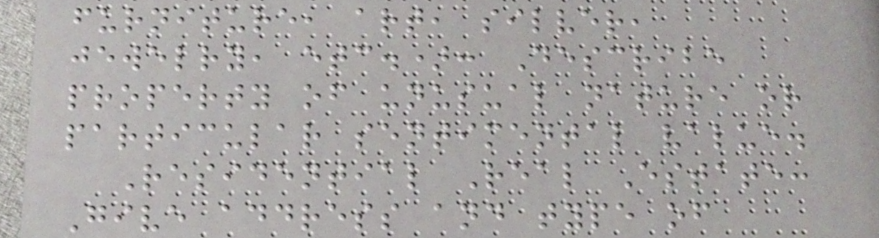furniture, art, silver,
jewelry, etc.): Describe
property of unusual nature or
particular sentimental value.
Residential Real Estate:
Give address and type of
